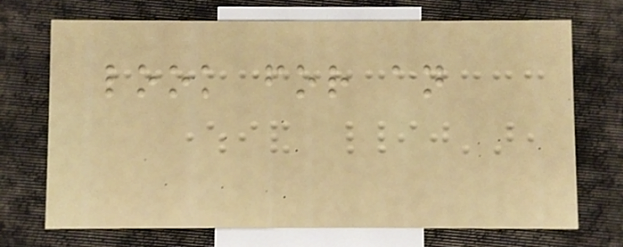look for an
